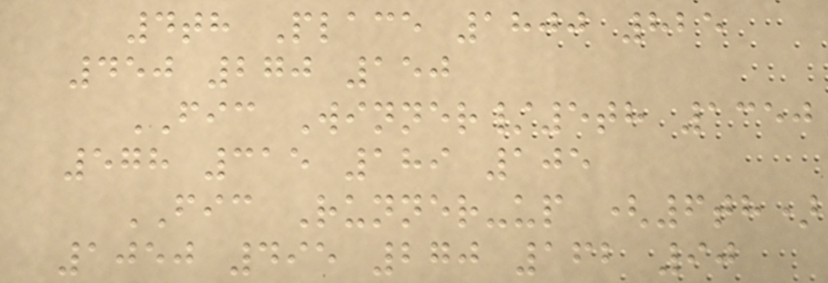4th Place 1800 825
450 270 150
FIC Winner/5th 1350
578 315 189 105
FIC Runner-up (6th)
1050 495 270 162 90
